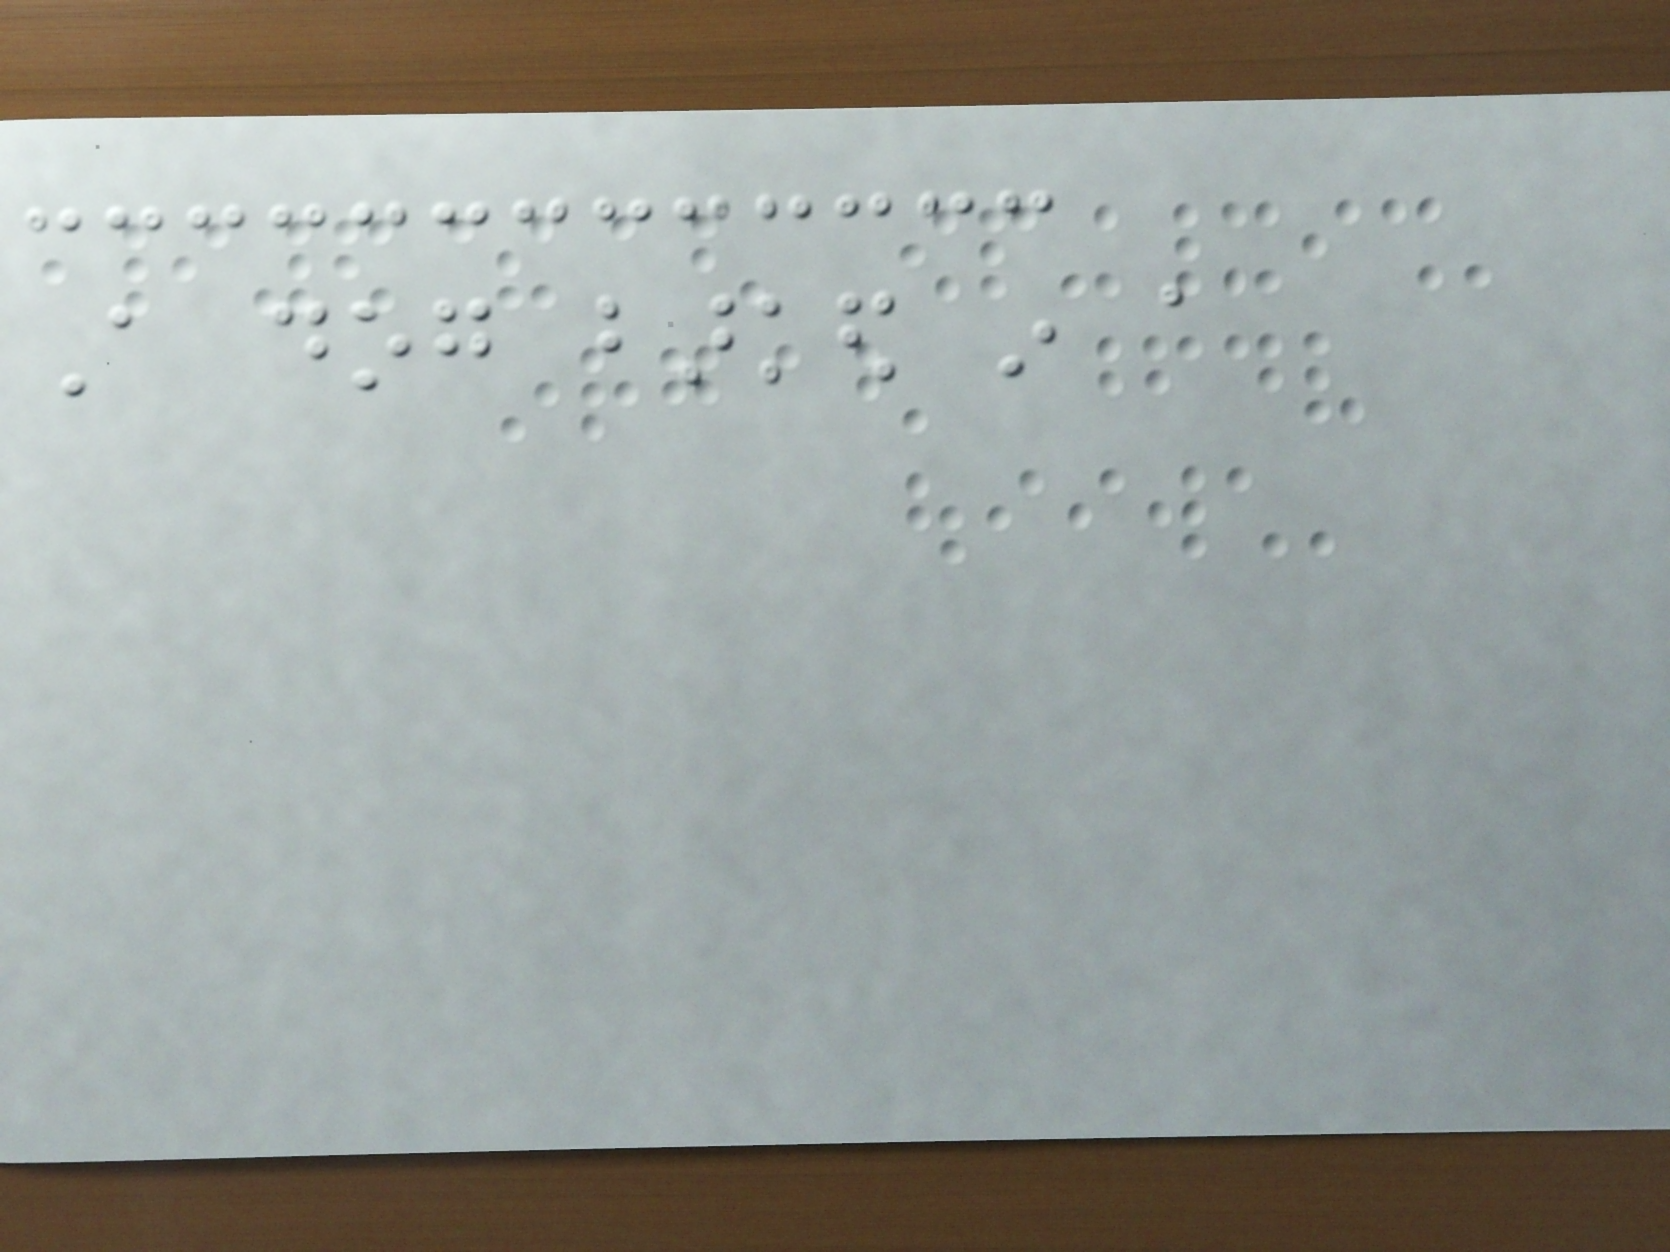A dog barked in a
